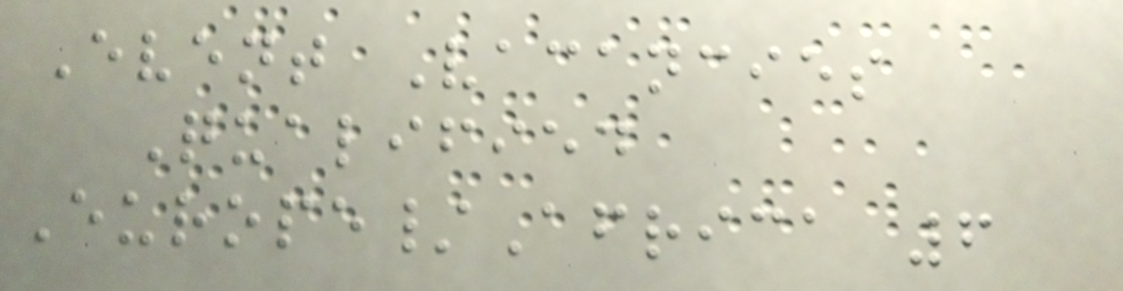Event Vacancies
Qualified
Europe/Africa 6
